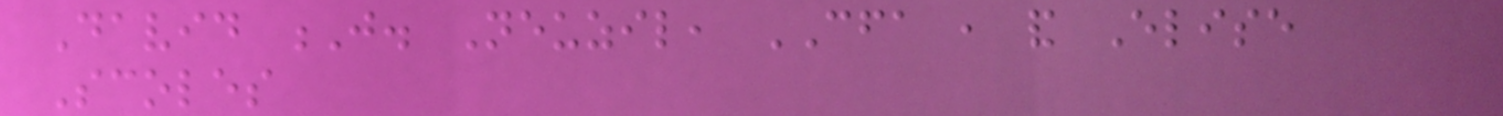David J. Neuzil, CFA , and Elise
Scoles
